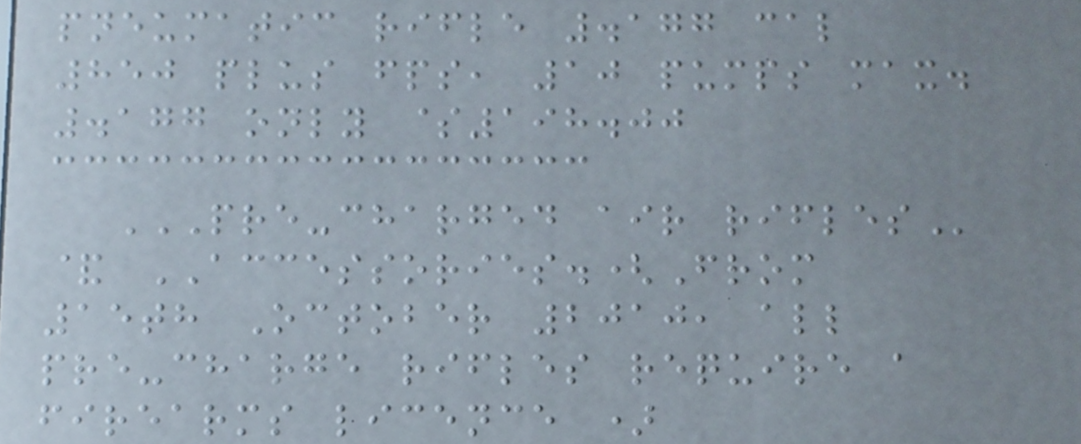pneumatic rifle .177 cal
850 plus fps, 10 pumps max.
.177 only $198.00
PRE-CHARGED AIR RIFLES
& ACCESSORIES.(From
15th October 2010, all
pre-charge rifles require a
firearms licence )
